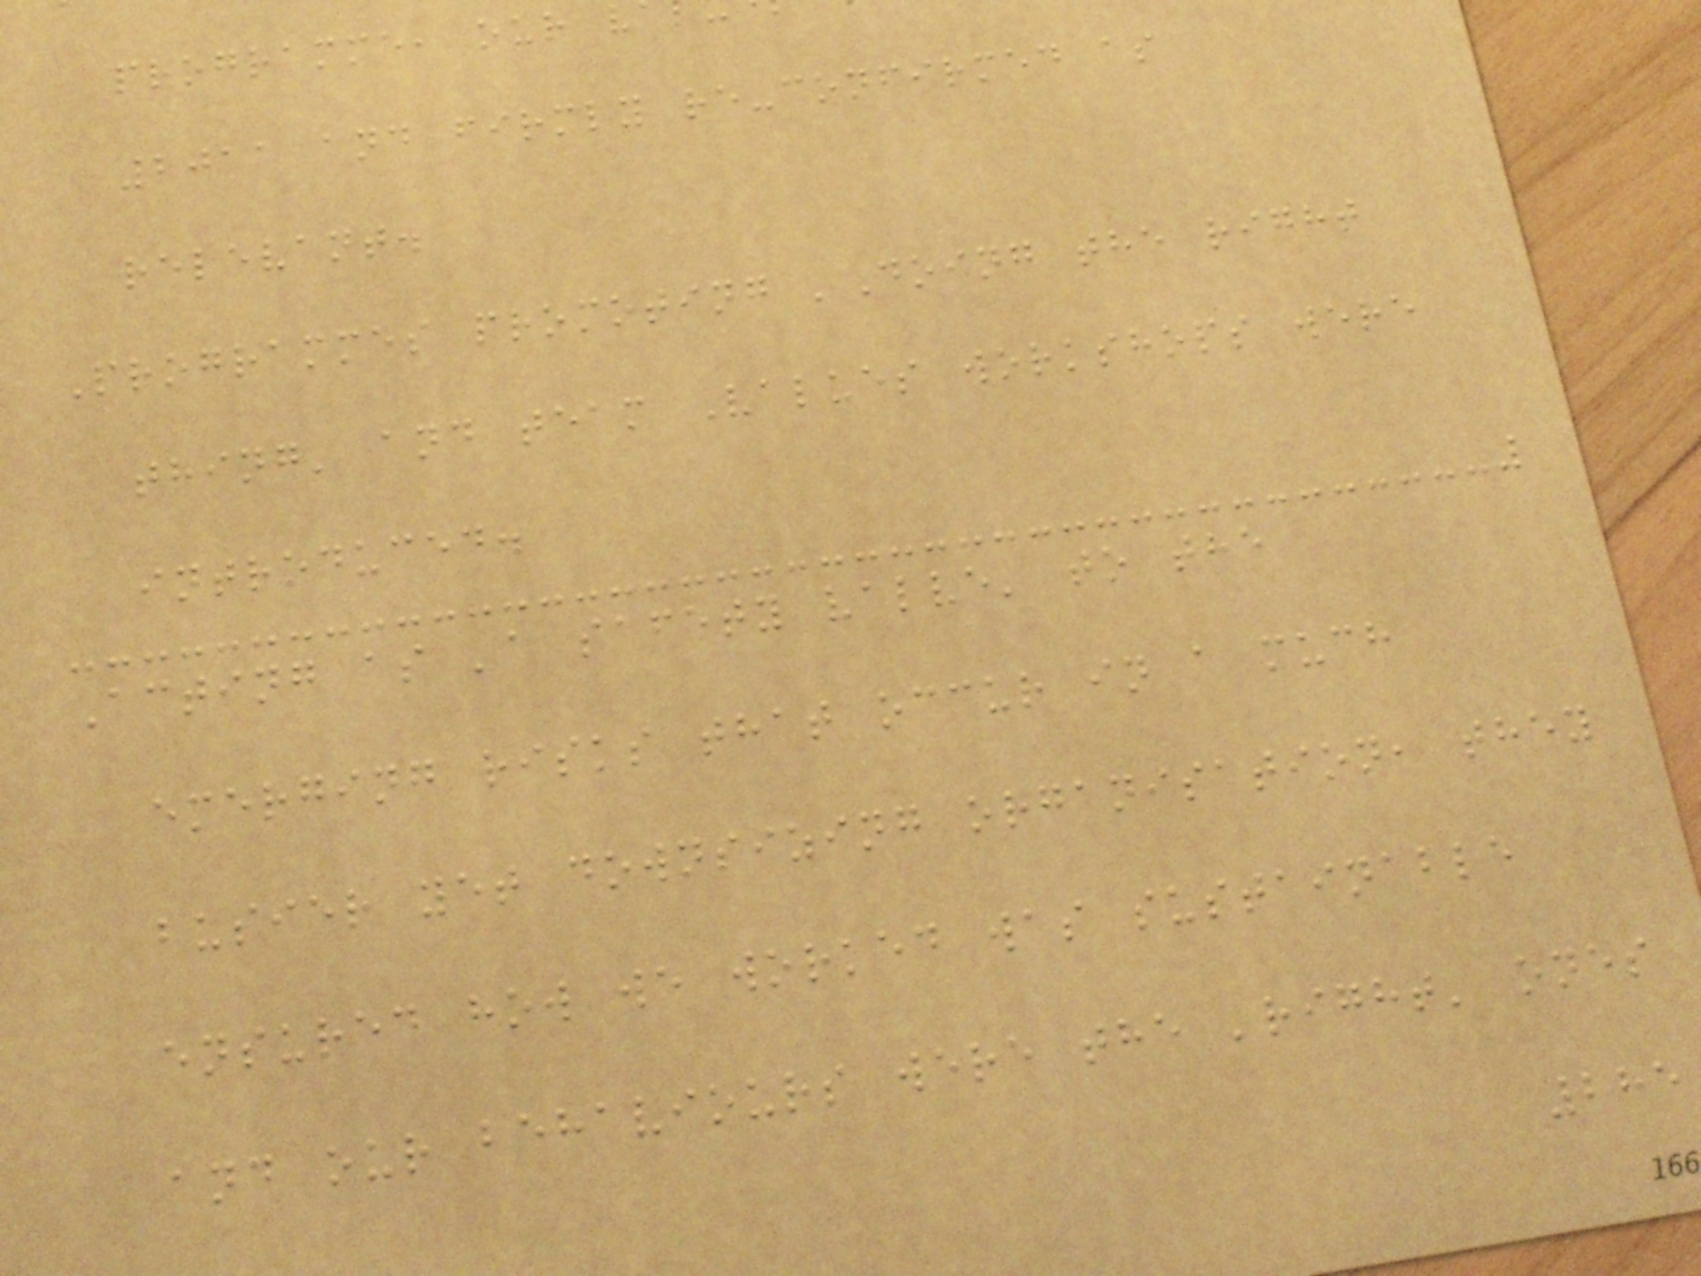programme, our v
2011 and firmly re-confirmed as
relevant.
Programmes promoting 'Doing the right
thing' and team Values workshops were
introduced.
Acting as 'a safety valve' to the
emerging risks that occur in a much
busier yet downsizing organisation, they
ensured how we worked was sustainable
and our behaviours were the 'right' ones
285
